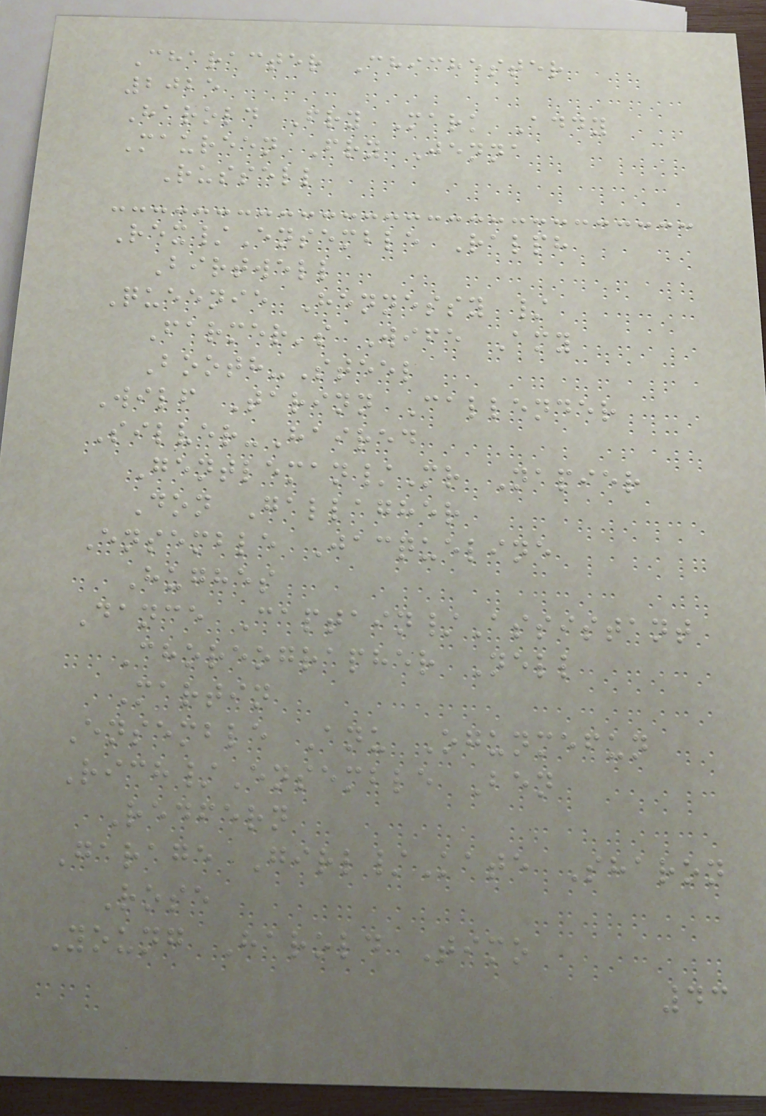Character Chichester
2025
Harold Fry Mark Addy
Maureen Fry Jenna
Russell
Rex/Ensemble Ralph
Birtwell
Queenie Hennessy /
Farmer's Wife Amy
Booth-Steel
Wilf Tarinn Callender
Silver-Haired
Gentleman/Mr Napier
Don Gallagher
Ensemble Jacqueline
Hughes
Dance Captain/Assistant
Choreographer Nell
Martin
Ensemble Anu Ogunmefun
Rich/Ensemble Ben
Redfern
Garage Girl/Kate Sharon
Rose
Young Harold Timo
43
